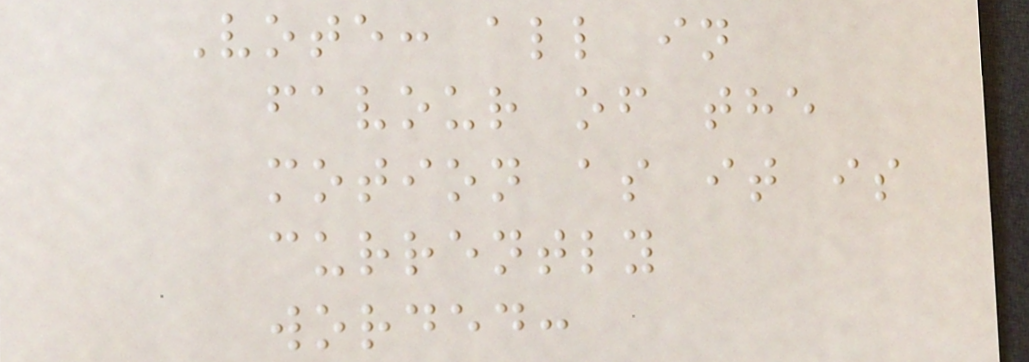Vote: all in
favour of the
motion as it is
currently
worded:
